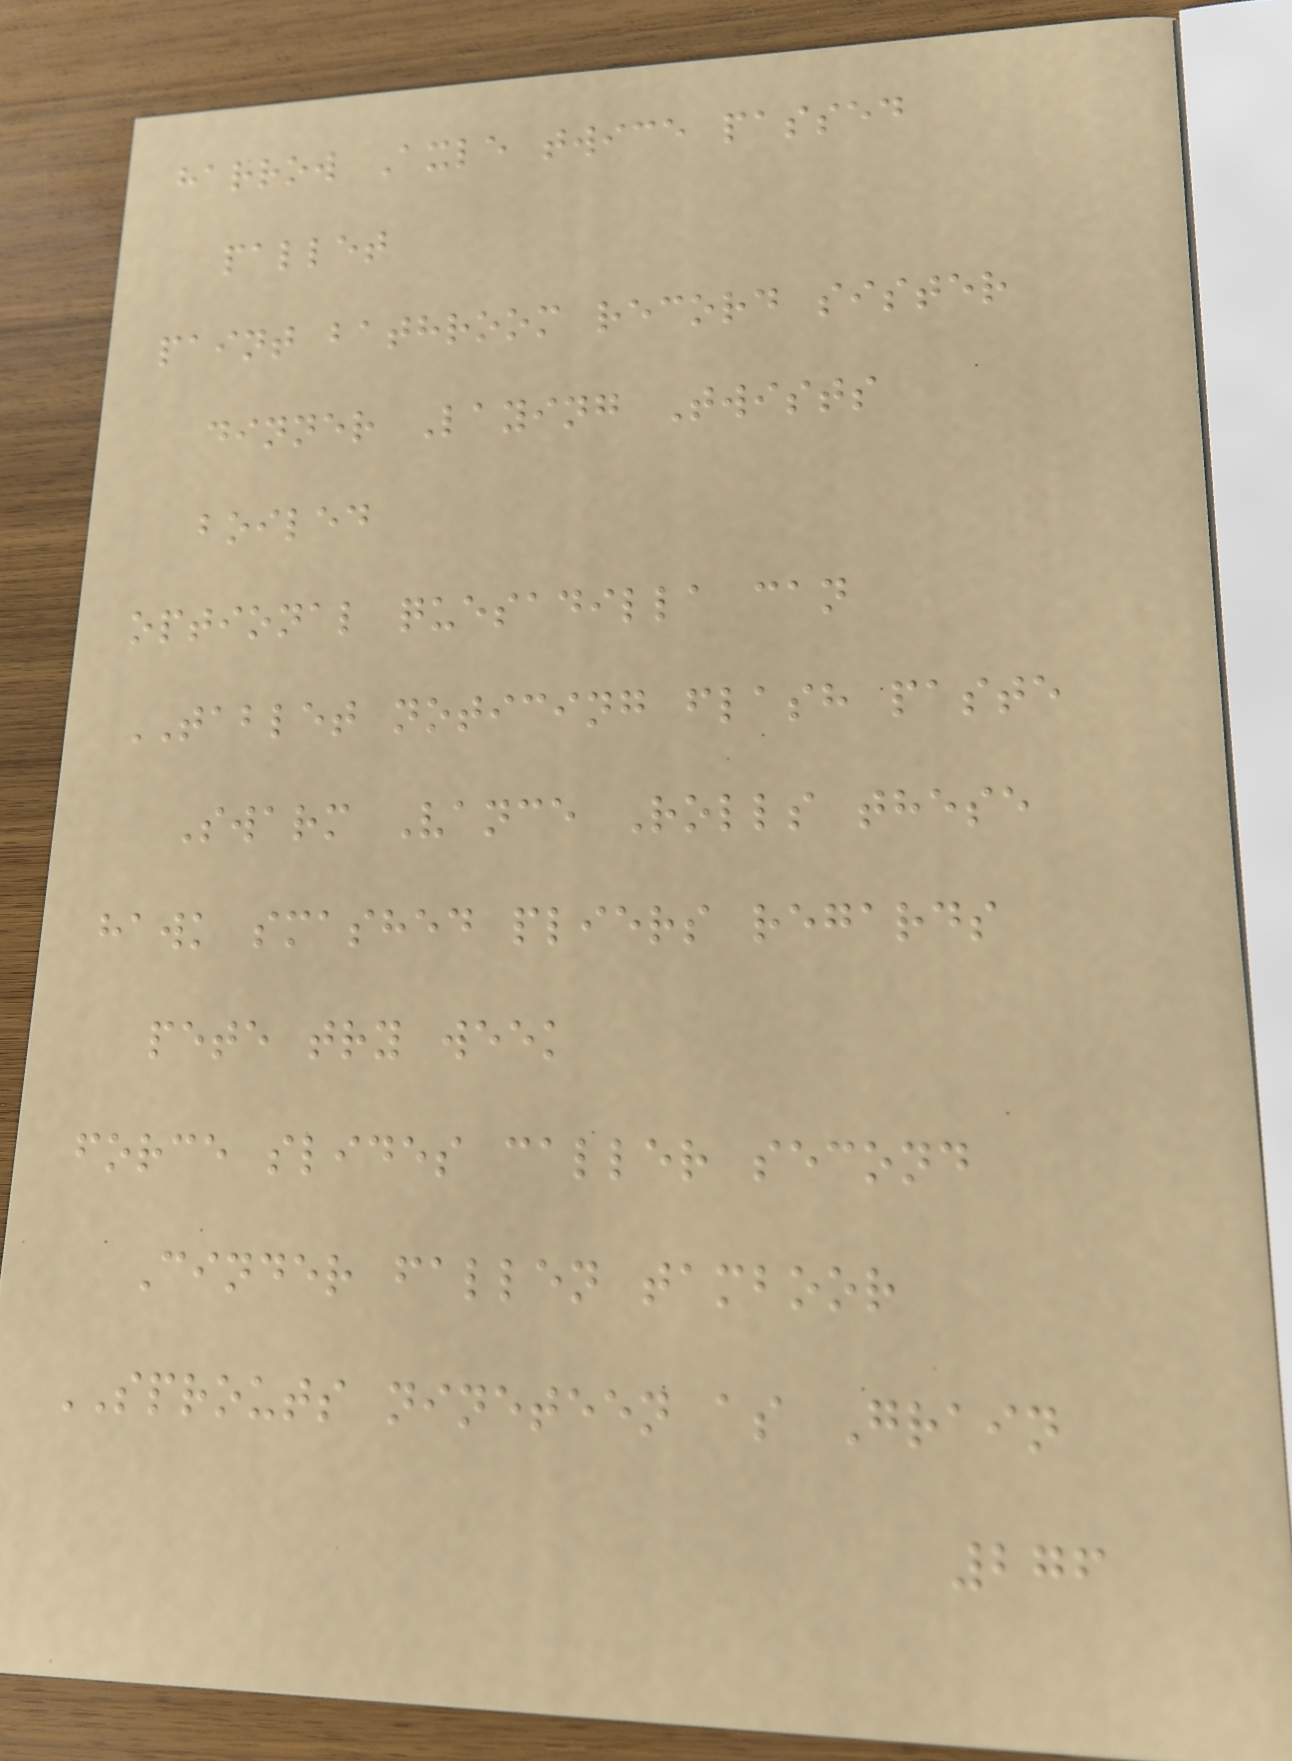harrow Axle twice passed
pallet
paint bathroom record sister
dinner Laying Twists
boiled
optional quesadilla can
TABLET noticing flash paste
Swarm Vance Rolls these
hawk smashed pliers regards
pete try week
force slides caller second
Cinder fallen tamboor
SPROUTS nineteen as Grain
276
